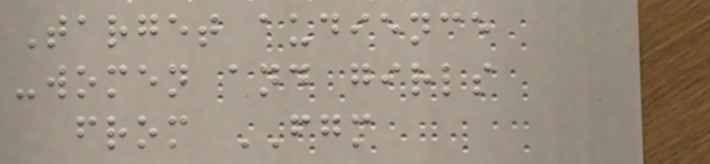Target audience
-women and girls
from FGM
